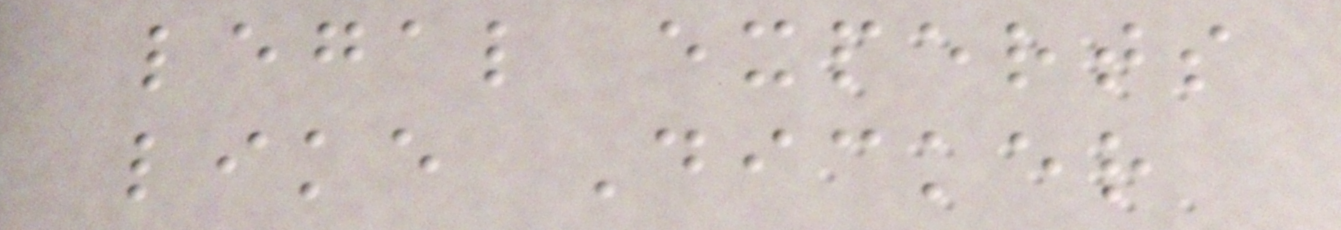legal experts
like Dicker
